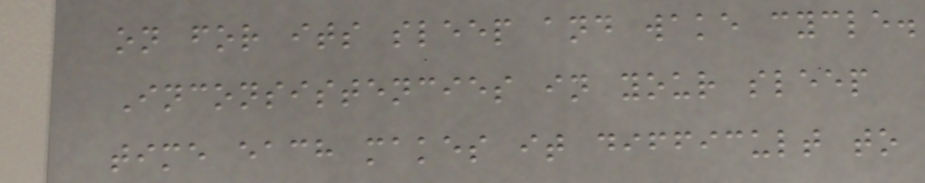on for its sleep and wake cycle.
Inconsistencies in your sleep
time each makes it difficult to
